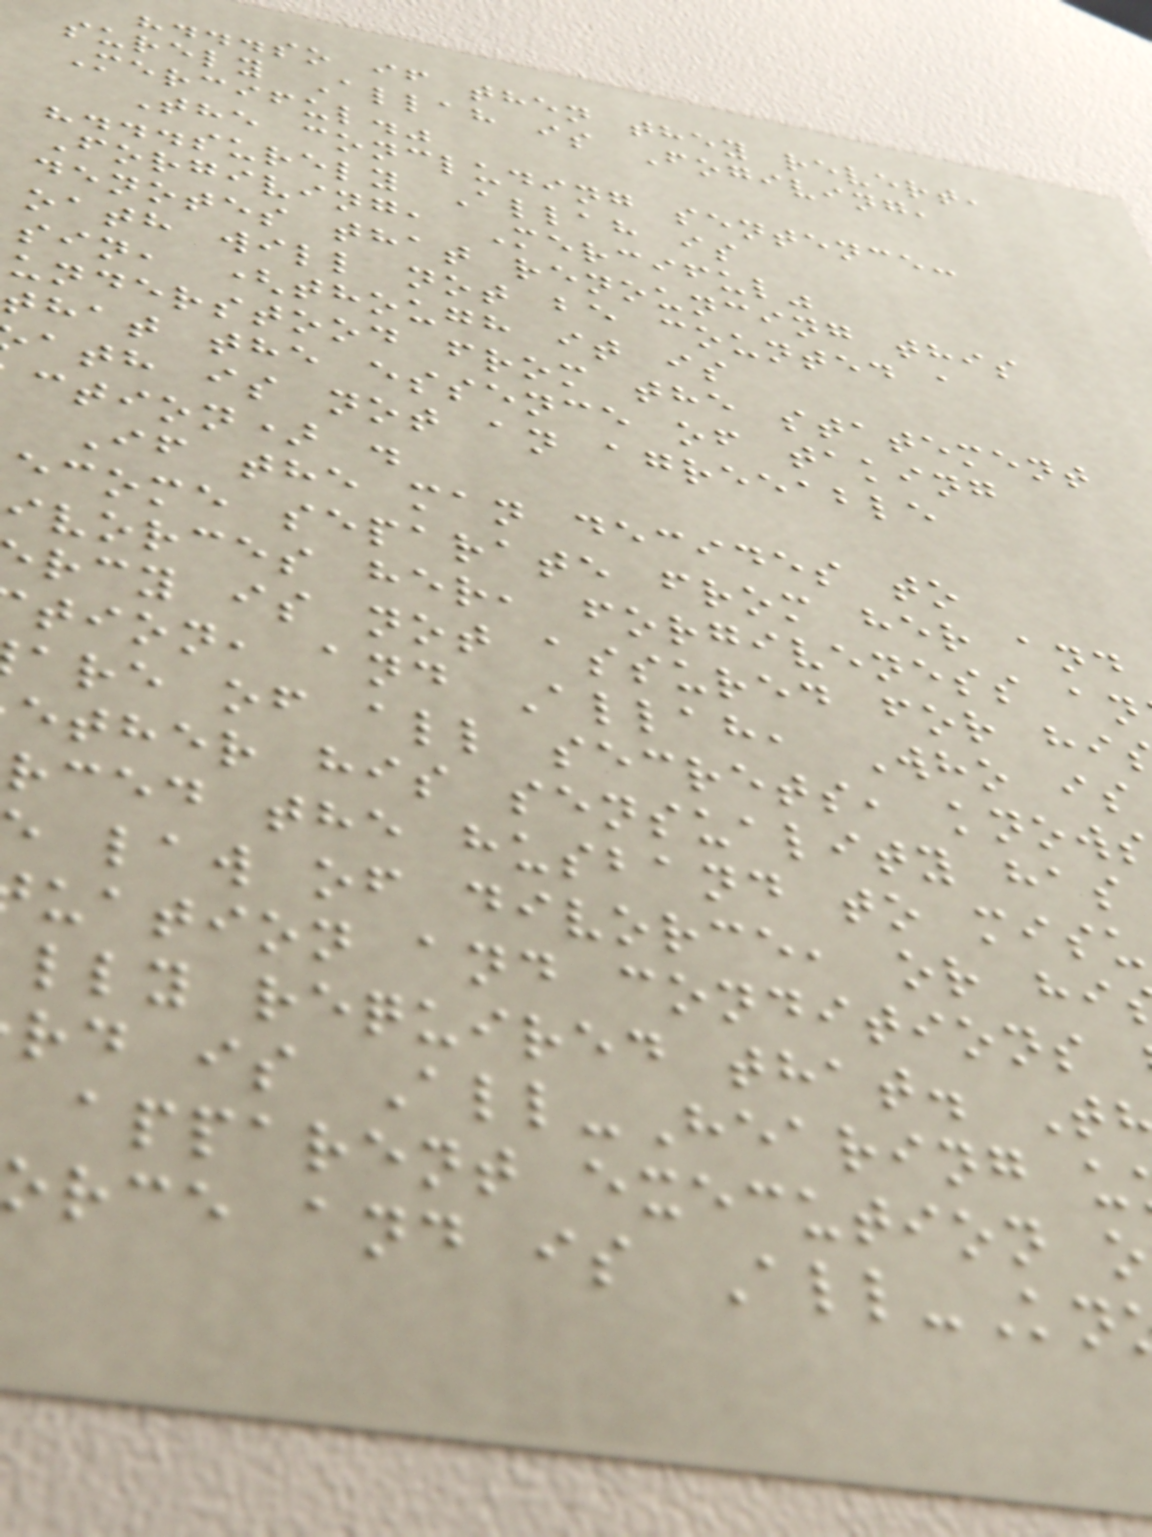"...so if then they revert,
surely Allah is Fogiving,
Merciful."
The concluding sentence:
"...surely Allah is
Forgiving, Merciful"
denotes that renouncing this
oath will not be counted a
sin, (though it is
understood from the statement
that the essence of taking
ath is not an agreeable
ction) .
If the man decides to
ecome separate from her and
ivorces her, forgiveness an
rcy is not assured for hi
tion, and Allah, Who is
are of all secrets, know
ether his sensuality has
rced the husband to misu
law of divorce, or hi
uation and conditions
lly required that. T
rd is All-Hearing u
apparent execution o
orce and is All-Kn
